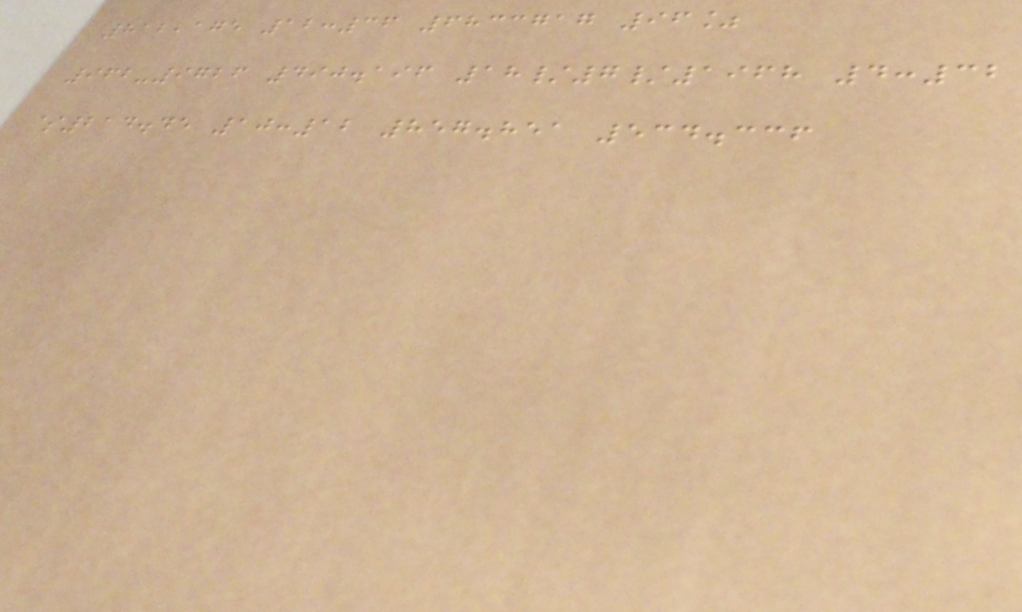812,175 12:36 6833717 96%
962-9726 490.196 18/7/1968 4:32
$214.45 10:12 857.851 534.336
